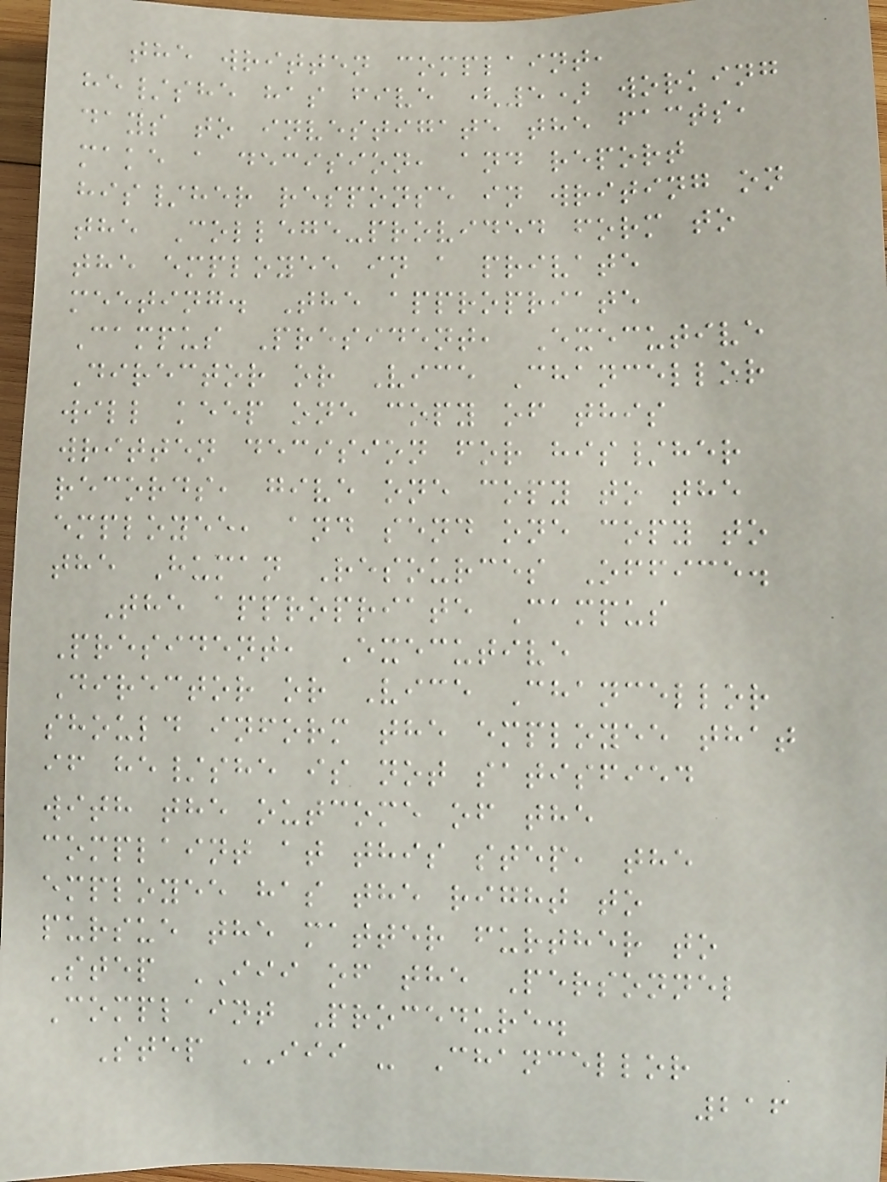the written complaint,
he/she has five (5) working
days to investigate the facts,
make a decision, and report
his/her response in writing on
the College-provided form to
the employee in a private
meeting. The appropriate
Campus President, Executive
Director or Vice Chancellor
will keep one copy of this
written decision for his/her
records, give one copy to the
employee, and send one copy to
the Human Resources Office.
The appropriate Campus
President, Executive
Director or Vice Chancellor
should inform the employee that
if he/she is not satisfied
with the outcome of the
complaint at this step, the
employee has the right to
pursue the matter further to
Step III of the Personnel
Complaint Procedure.
Step III - Chancellor
216
